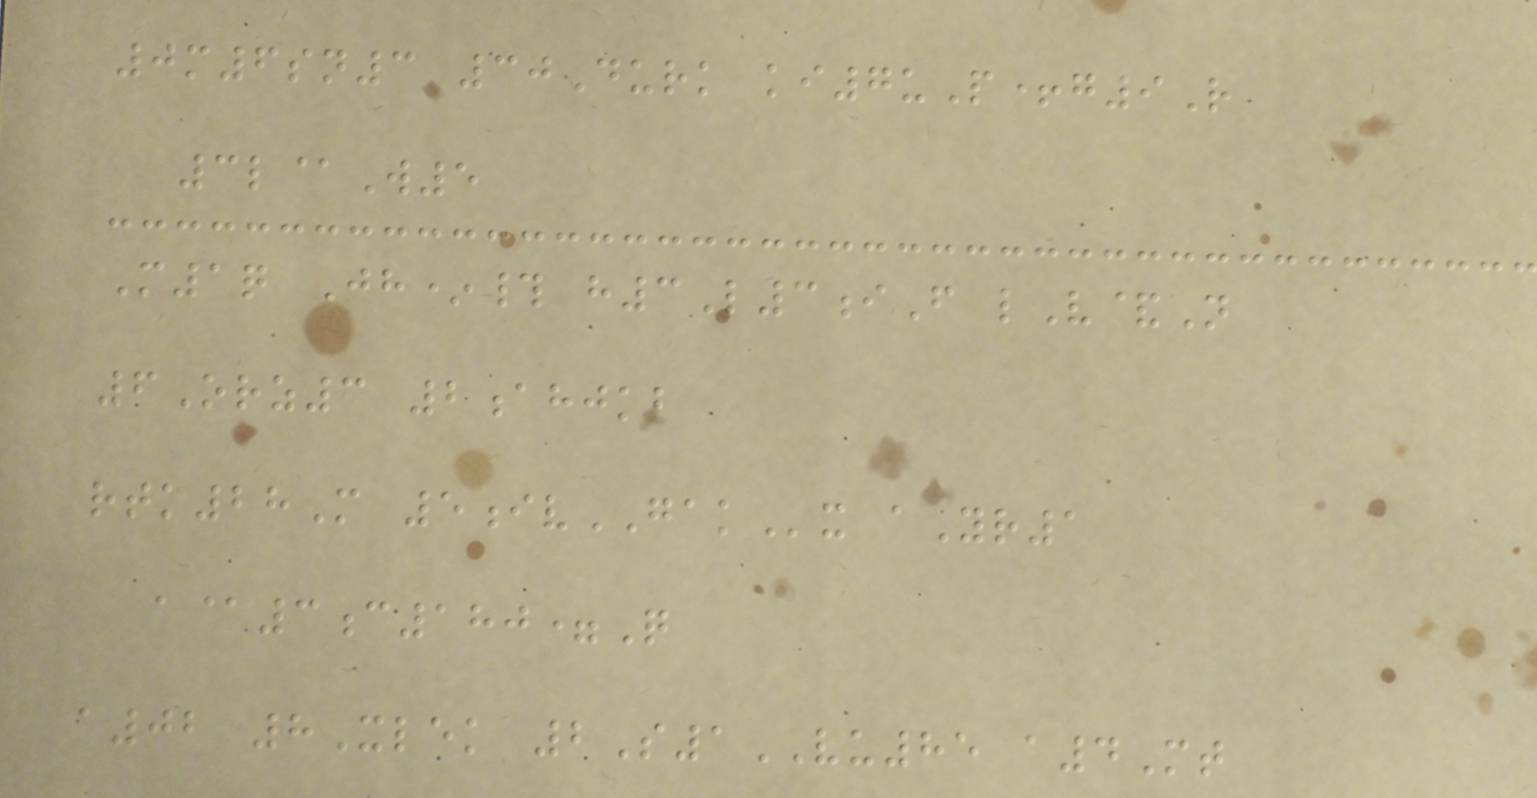0m6sn3 30Durk ki7uP+g9R
3l@W5
M1q Jh*# h3L3iF lV&N
6Orz3 2ahjkb
rtk28M 5ivGAKx aYr1
a@3c180=Q
a02 8Xlek 2S1VU85 a4Mt
